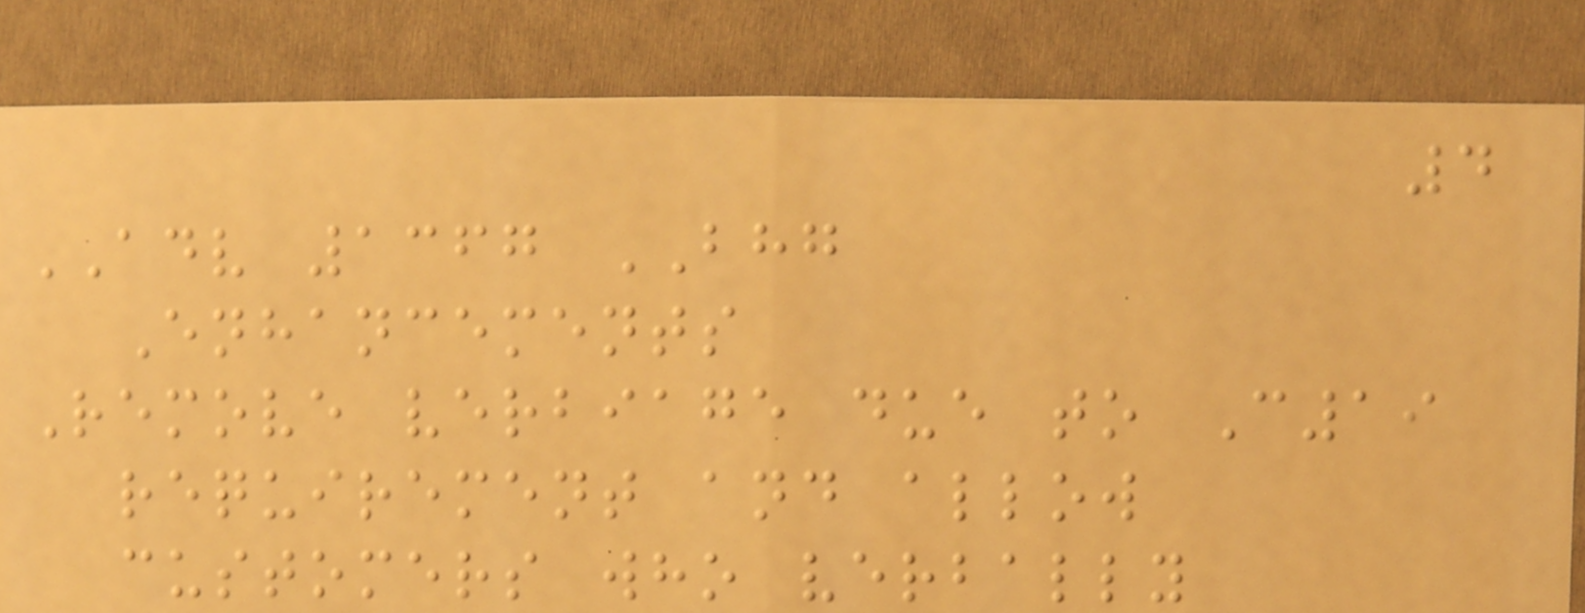4
ADV 1367 BHG
Enhancements
Remove verbiage due to C19
requirement and allow
customers who verbally
